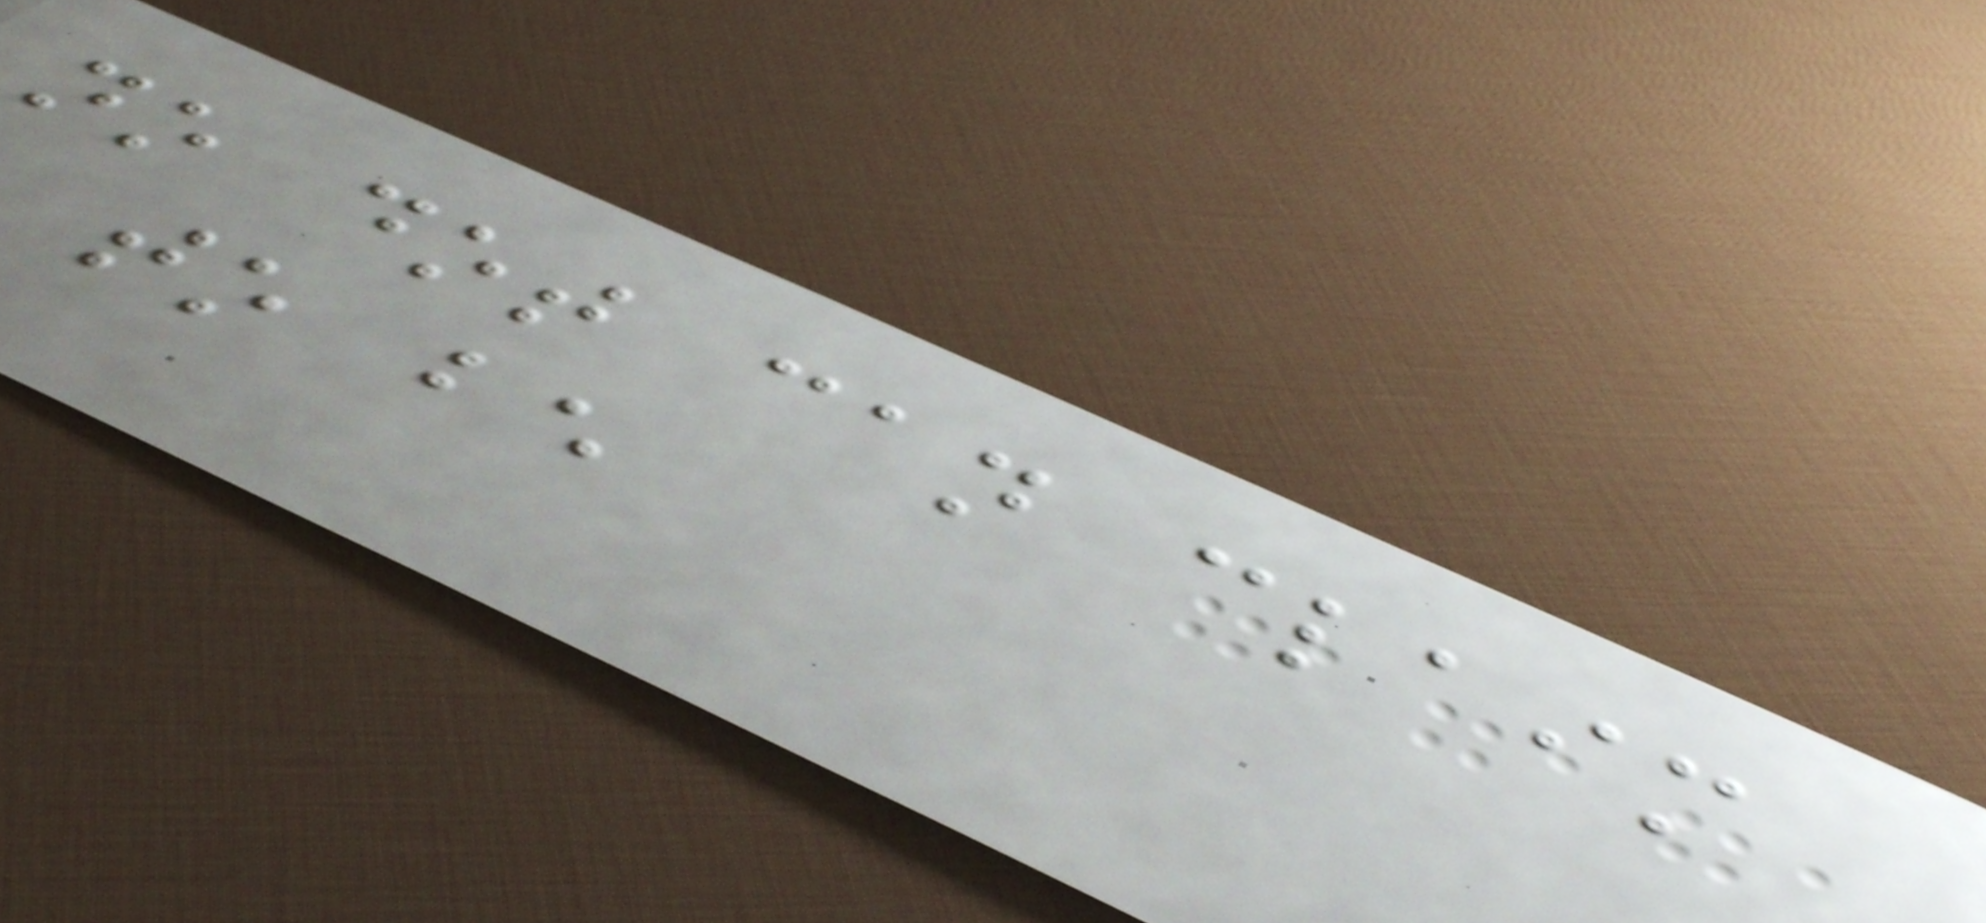no dot can claim
to be
